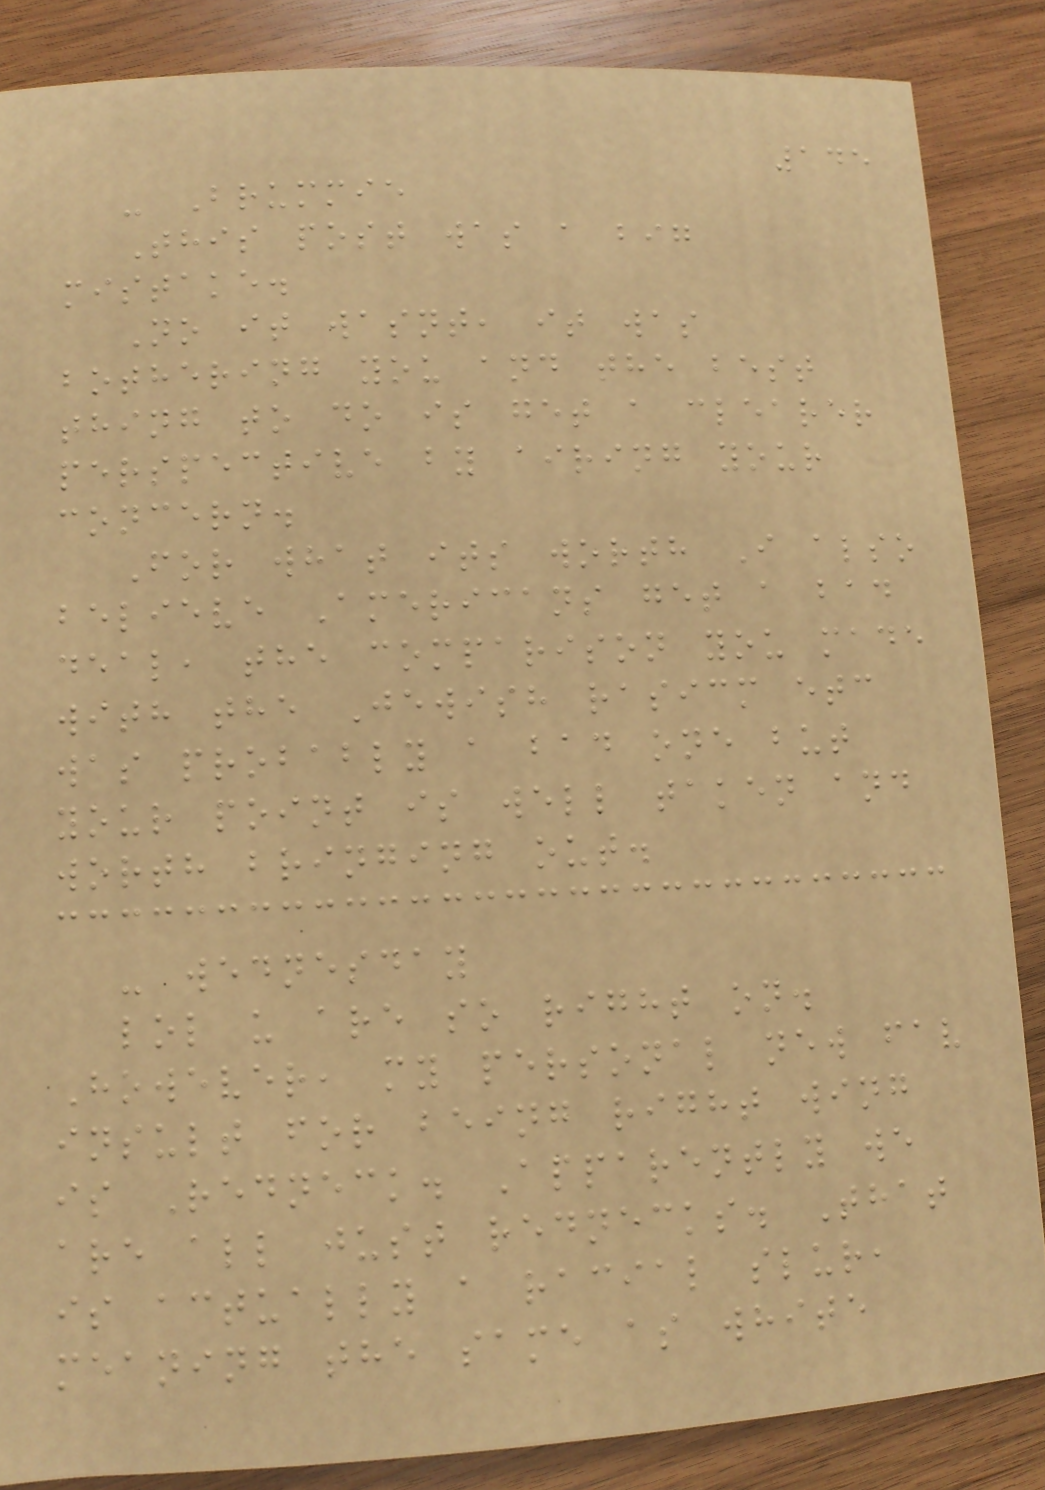145
- Brummie
This post was a big
mistake.
No it wasnt, it was
bothering you and the best
thing to do is get a clearer
perspective by airing your
concern.
For what its worth I also
believe Americans get a bad
deal, the comparison you made
with the Jewish rasicm etc
was probably a bad one but
your point is well taken and
worth bringing out.
- wednesday
lol u are so right on.
However, my personal new fav
insult for being right wing
is Redneck. Apparently we
are all just rednecks. That
is actually a racial slur,
meaning the same as white
